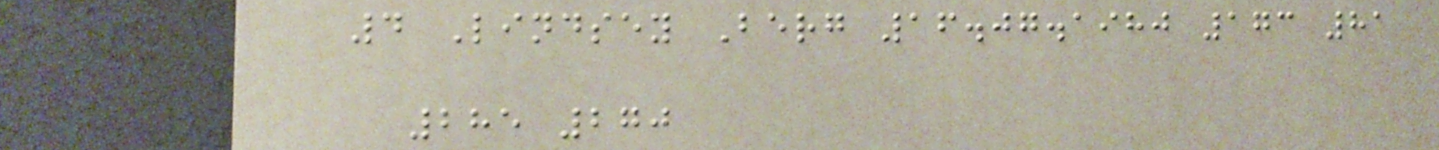4 Lindsey Berg 16.07.1980 173 81
285 270
